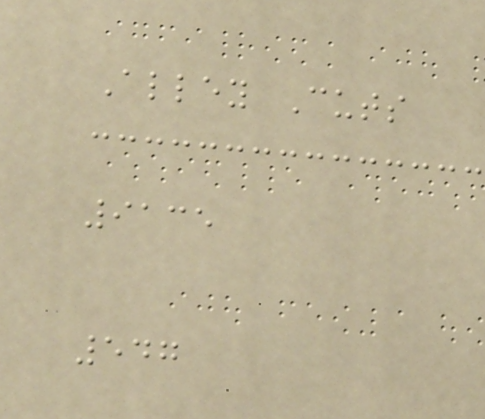Alley Cuts
9135
547
